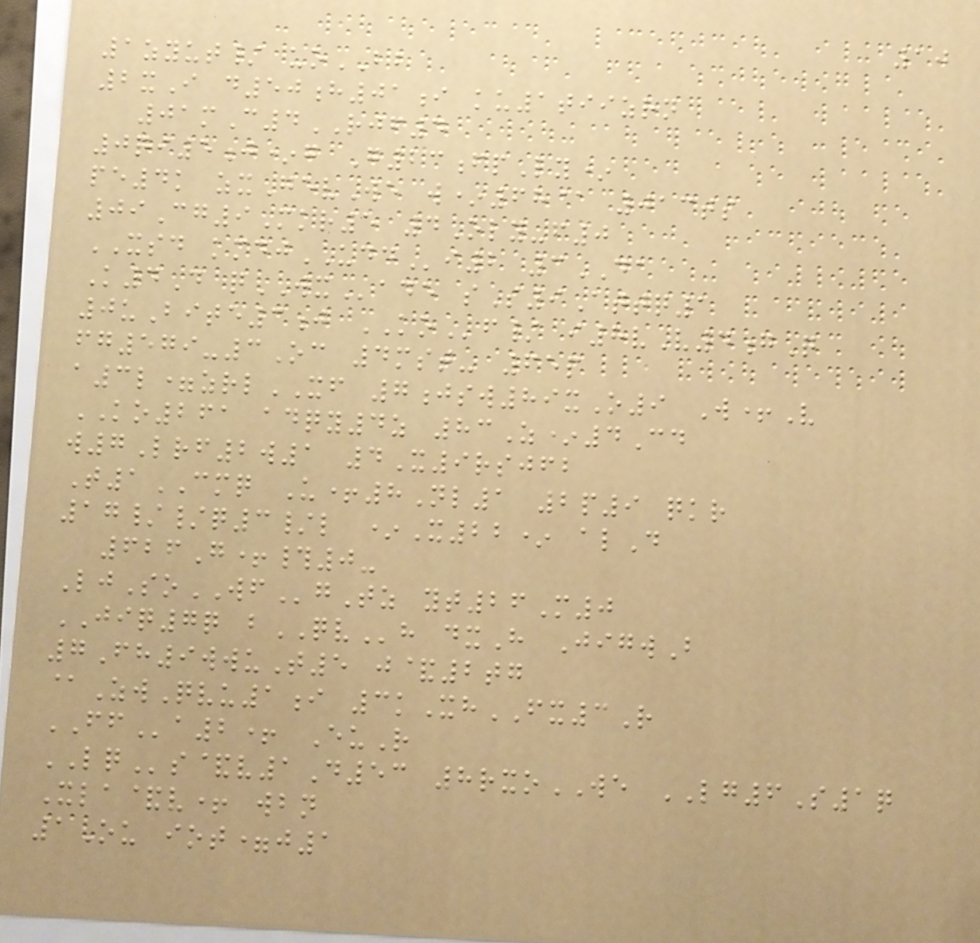10
1zyut/ uoBB
2xI d50h01i ku1tiizrn
01mC4RJF4
0qi5j*g G23fpLy*
pe4k zxGevWe w*68@ 013ts
09Cg9Mkr5 4Oly-f0
XSD kmdjUDDi2 3DA
K4D qWXade sS9Attq1
0uBite3j KOf/ i8vV4gQ
fg579-3Oc 4mst- 65p
a3l=zrlXF 7jsw89xO9 W+V
KO261 adqy4z 83Z*4Cd
w7Lrf2w1 4X9rsjfb
T1CMQ U+8Nl1 2p9 qkr
17//q3/l *X22* alD
626G+#0-
LjSoWFgTz yt26M0
JIQ7q bQVh dxH JigwB
7Fh9wwuT5 j&2tg
@ZwQvu1i 3kXhFX3R
FFa2+ EuR
LQs&v1D53 8rxoWE LG6S1q
Xla&v+ wbn
1Ou iot=j1
